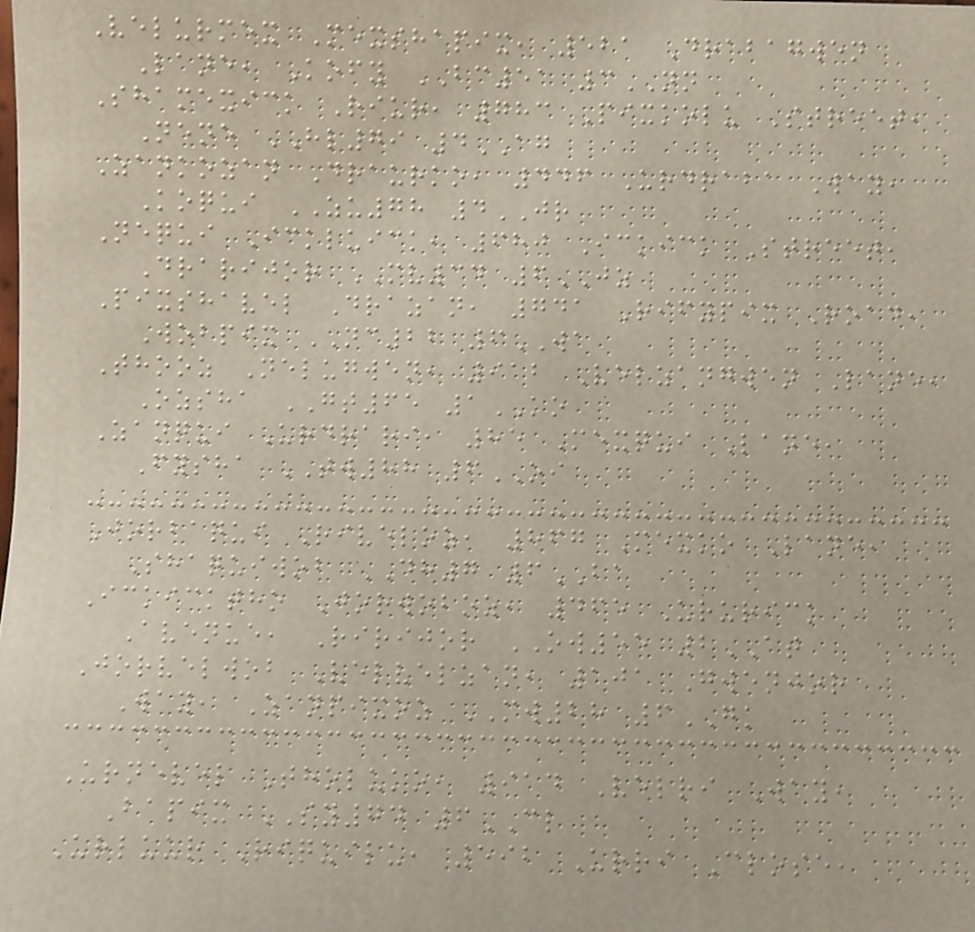Velurmex Mexshapix, 521 Drabagwen
Lane, Kofy BC51 3NN
Shamexick Riur, 783 Pixkolu Street,
Nene HL79 4AG
Zankozan Draurko, 446 Urdraba Way,
Koqui ZU78 4JR
Nequi Ickluick, 680 Ickick Street,
Drarijor MV34 6JZ
Pixshavel Drazan, 741 Rifypix Road,
Wobpix NC22 6WA
Thooz Nelugwen, 912 Velzangwen Lane,
Ozsha GT65 1KO
Zanqui Urdrari, 85 Mexqui Lane,
Fysha TW88 6OI
Jorbaqui Riveloz, 867 Mexko Lane,
Shaquiwob DH7 6BA
Ickicktho Jorwoboz, 465 Ururick
Avenue, Ririjor OW55 2AT
Jorvelwob Velvelzan, 101 Gwenjor
Way, Zanpixoz MW28 6GK
Urnevel Tholuko, 914 Velri Way,
Bapix SY74 6CL
Urluur Riquilu, 592 Urri Close,
